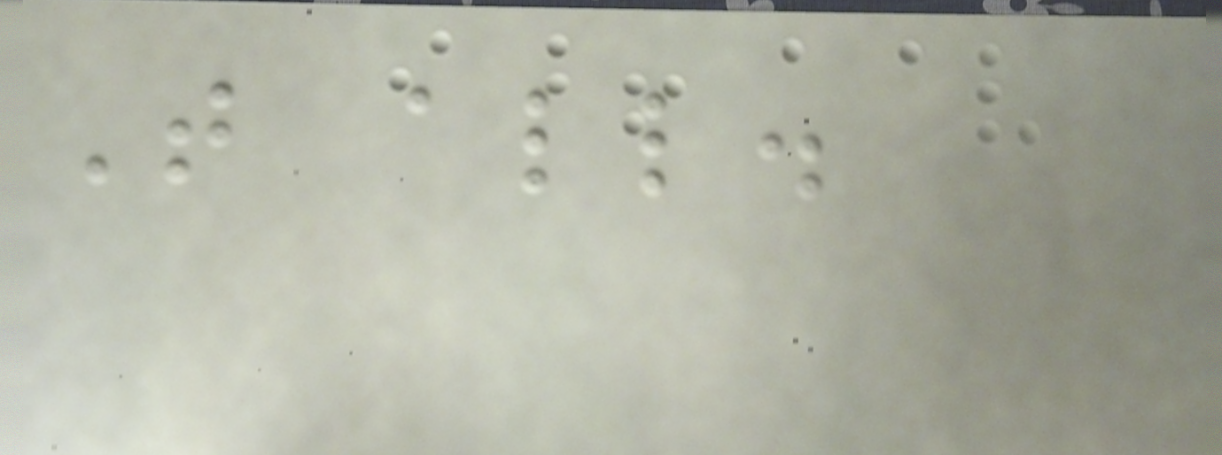That all.
